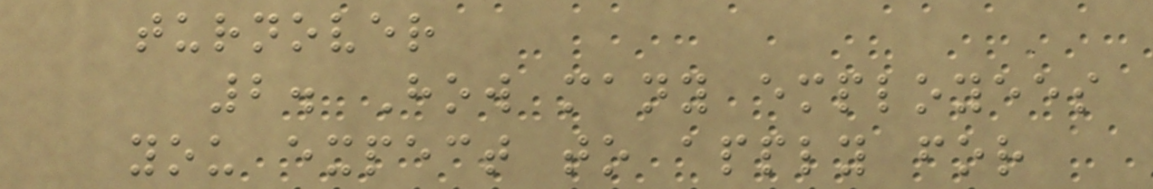turnover
2. How many employees
you expect to apply for
